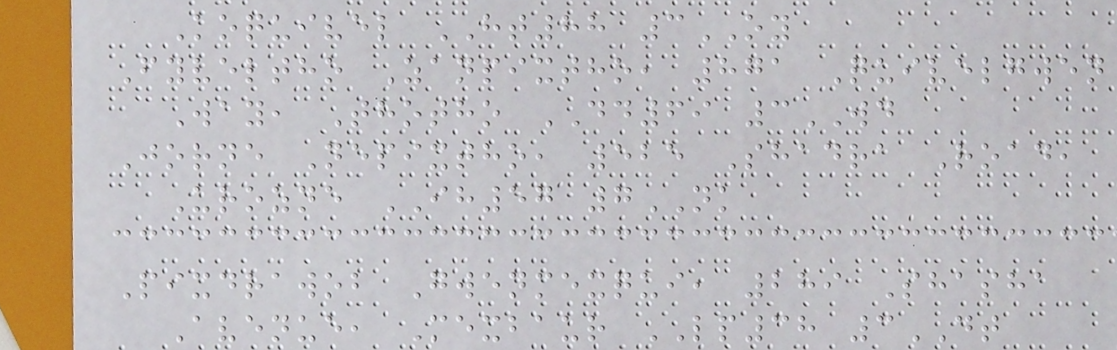Koquivel HT88 3OY
Fyveltho Zanpixtho, 871 Quivelgwen
Way, Thotho DD69 3WD
Jorne Nepixtho, 525 Shadra Road,
Urozne IH57 7NK
Pixdrawob Gwenmexqui, 289 Shasha
Avenue, Mexbaur LP38 3DT
